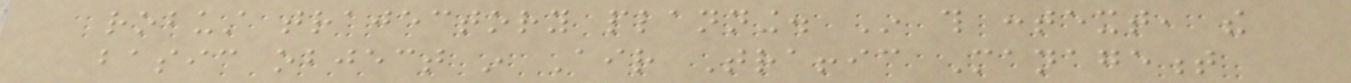robust trajectory planning. In this context, the
basic object in Air Traffic Management
